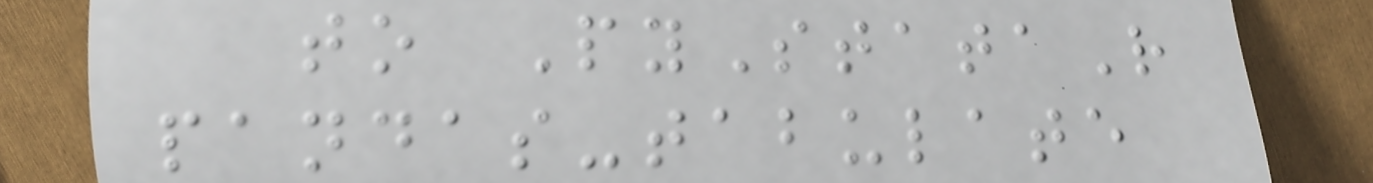to PyStataR
pandas-tabulate
